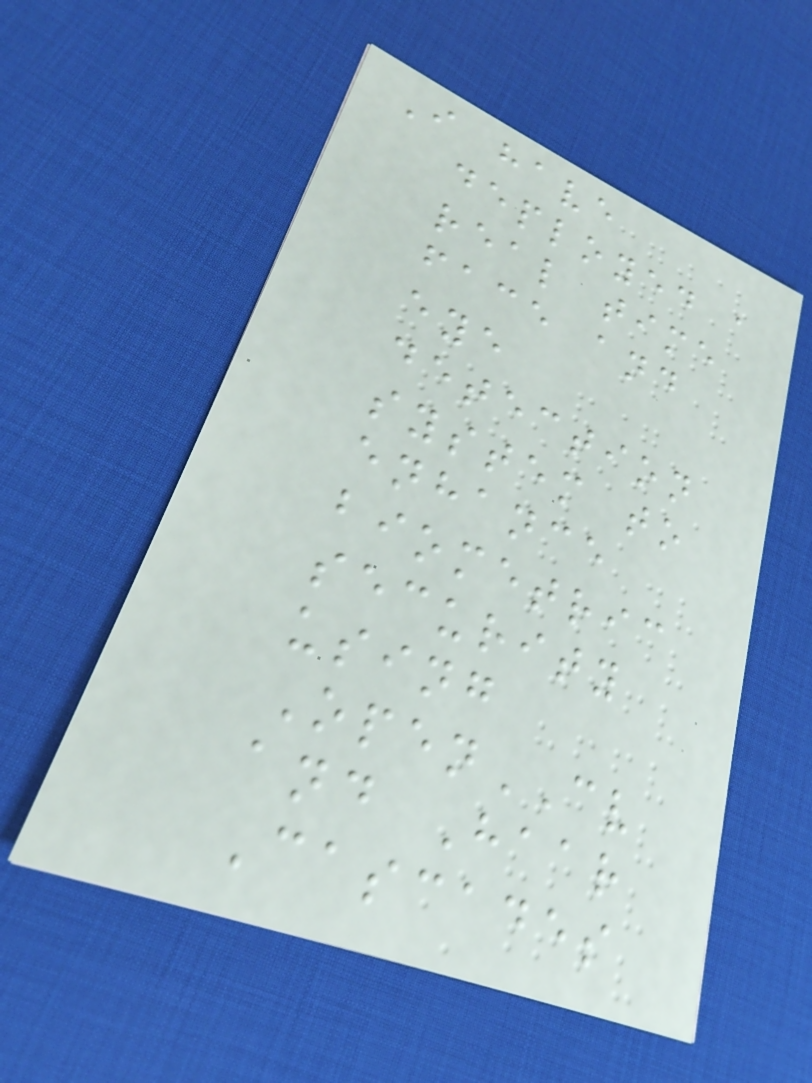I have
deployed a
real time
face and
eye
detection
system to
enhance
biometric
security
using
OpenCV
and Haar
Cascades
